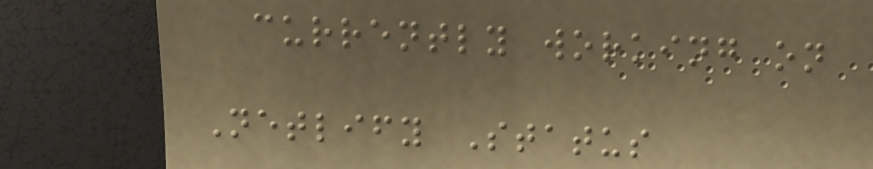currently working on
Netlify Status
